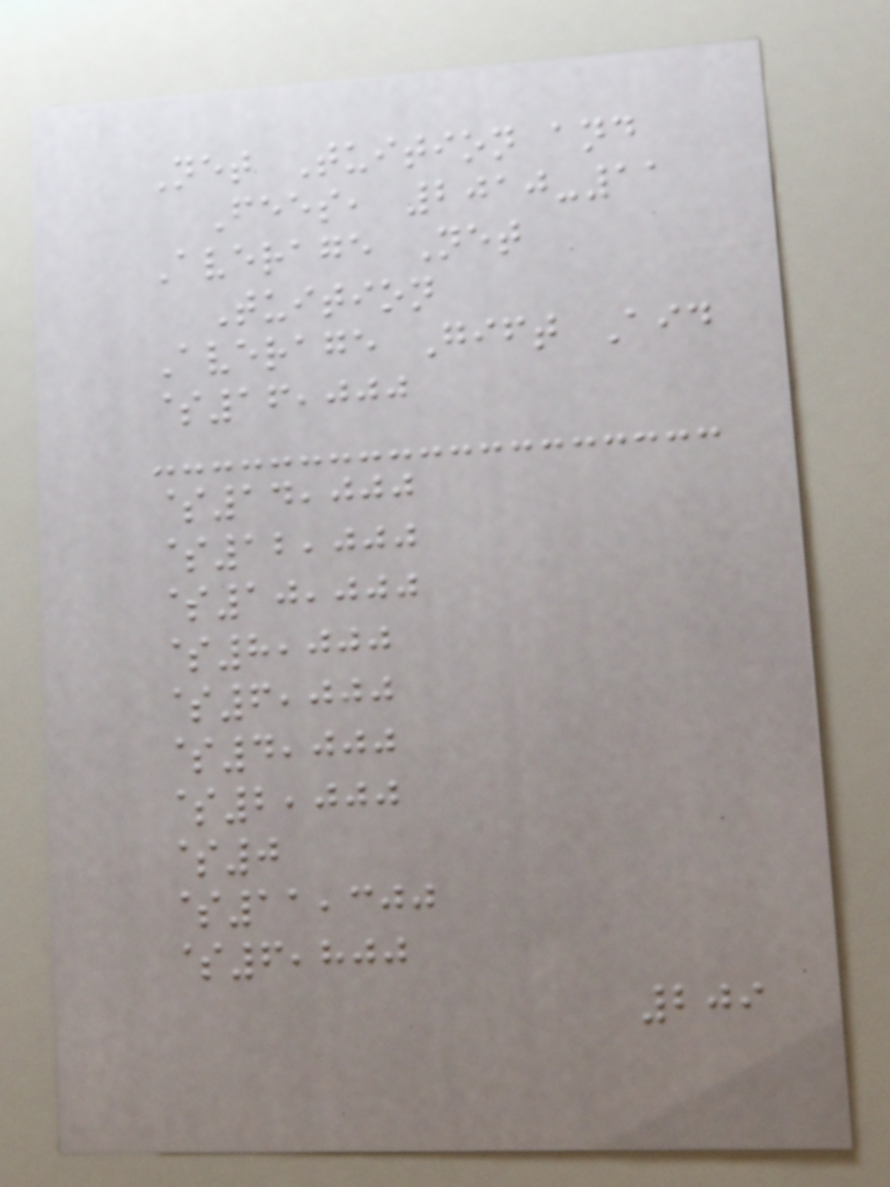Net Tuition and
Fees, 2010-11
Average Net
Tuition
Average Gift Aid
$16,000
$14,000
$12,000
$10,000
$8,000
$6,000
$4,000
$2,000
$0
$11,300
$6,800
209
